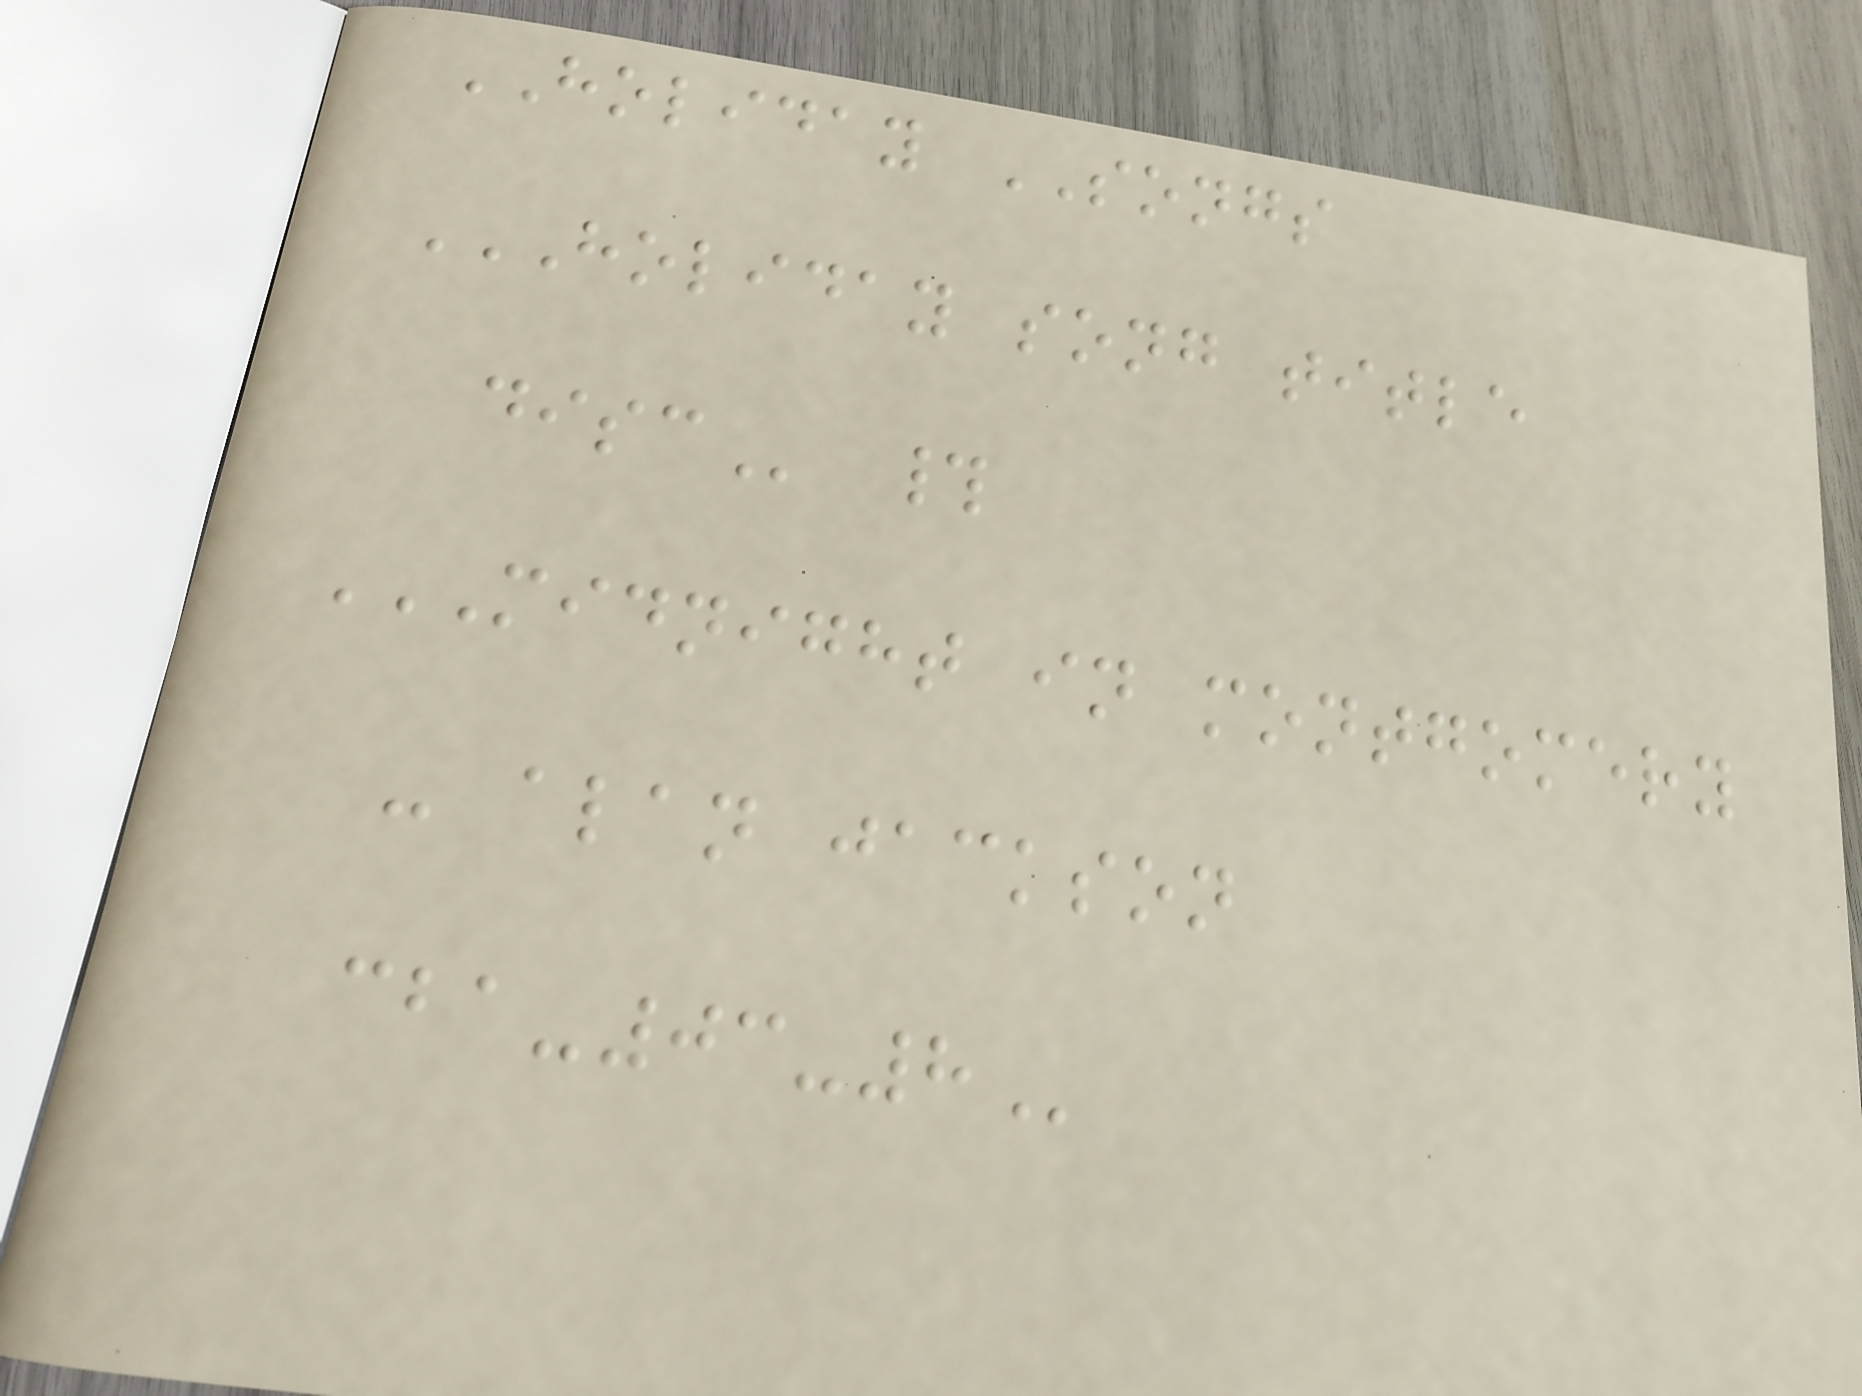HOLIDAY SONGS
HOLIDAY SONG TITLE
DISC #
MIDNIGHT IN MONTGOMERY
- ALAN JACKSON
CBA-03-8
